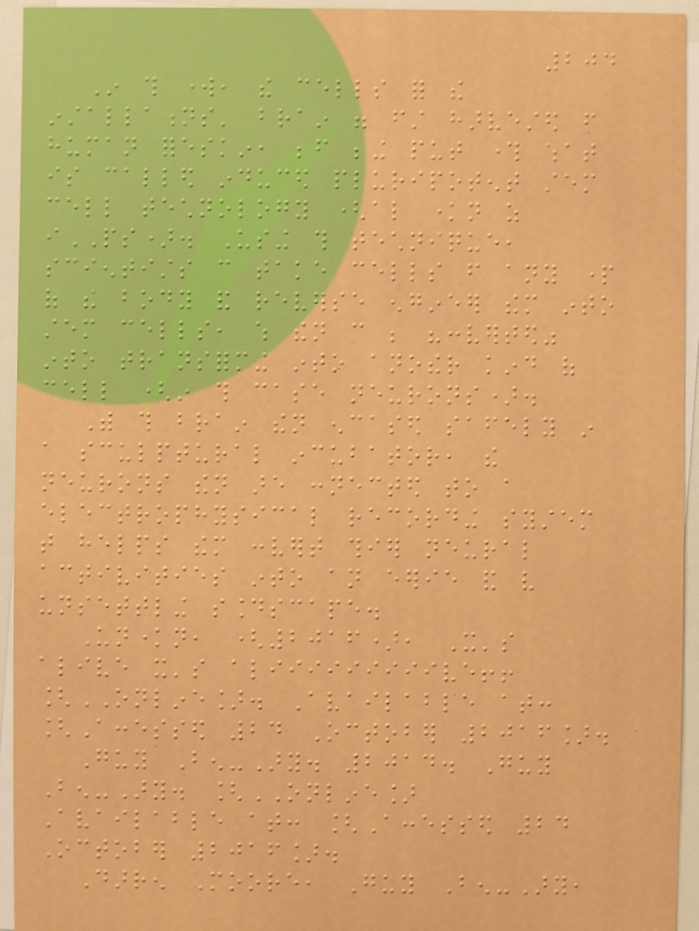204
In this work, the cells for the
installations' brain were first harvested from
human foreskin, before being put through what
is called induced pluripotent stem
cell technology (also known as
iPS). Using this technique,
scientists can take cells from any part
of the body and reverse engineer them into
stem cells, which then can be "converted"
into transforming into another kind of
cell (in this case neurons).
With this brain then encased safely in
a sculptural incubator, the
neurons then are connected to a
electrophysical recording system
that helps them convert thier neural
activities into an eerie and very
unsettling soundscape.
Unknown, (2016), It's
alive it's aliiiiiiiiive!!
[ONLINE]. Available at:
[Accessed 24 October 2016].
Guy Ben-Ary. 2014. Guy
Ben-Ary. [ONLINE]
Available at: [Accessed 24
October 2016].
Darren Moore, Guy Ben-Ary,
